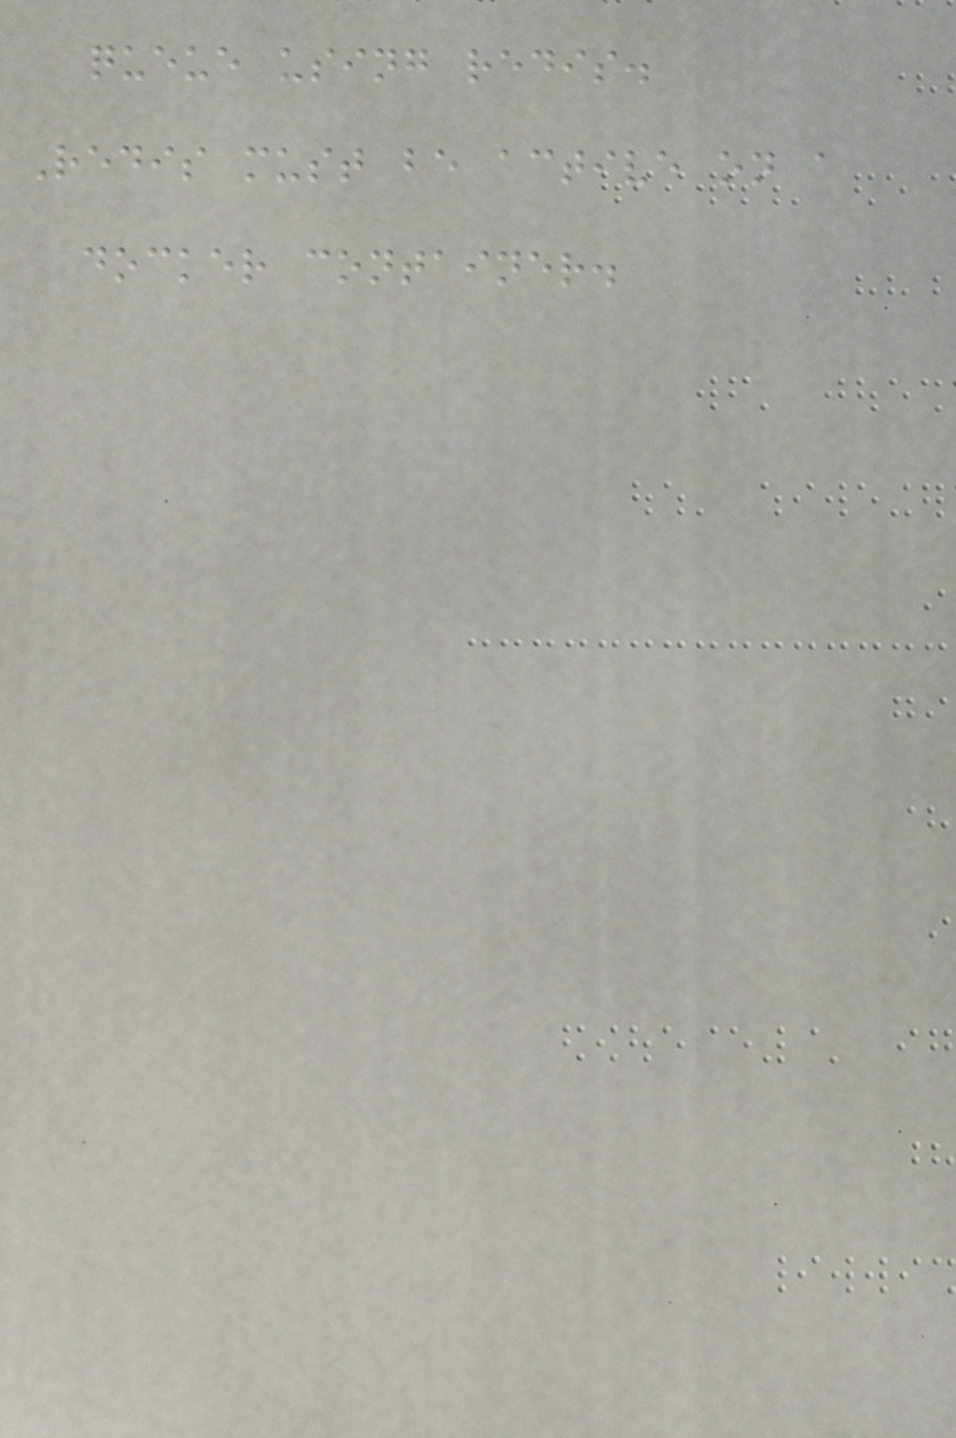queue using redis.
Redis must be active on a
docker container.
